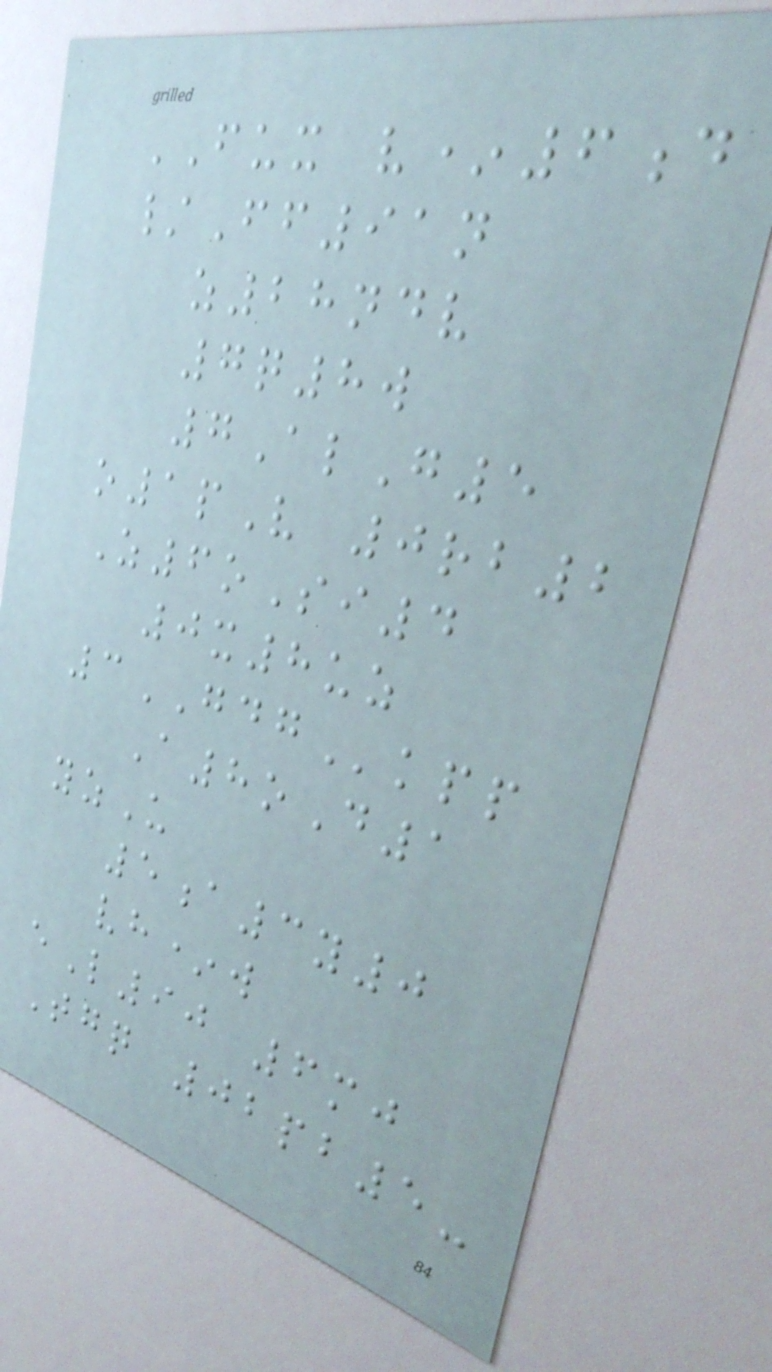FUX v*6d
/Ff91n
z28ndv
7q8w
7AlG5
o1pV 0rb2
Z6oSi4
0x8uz
3GDGkpp
A8oD1
yzU
5a3y0
vh*w
eL90 6mj
Tgq 02pb5-
